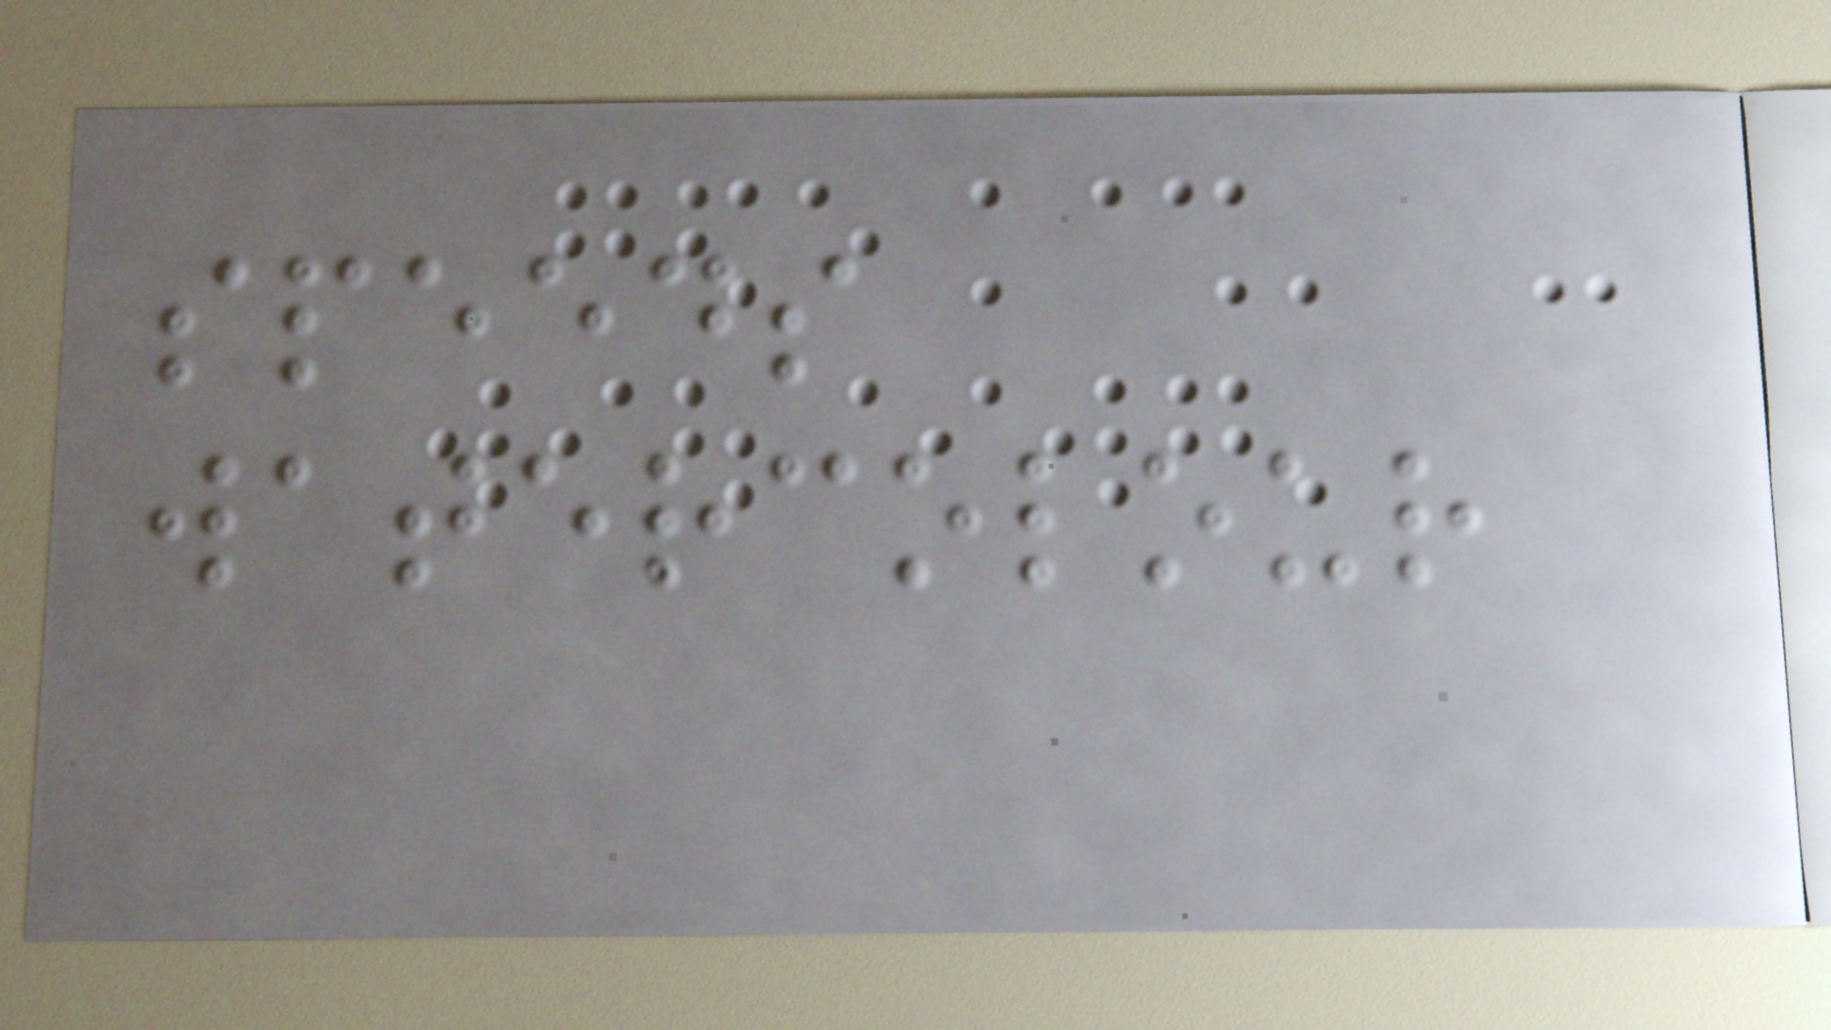speeds
watercolour
